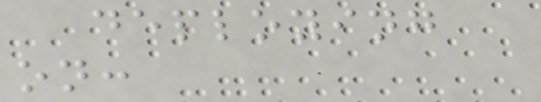deploying
on:
